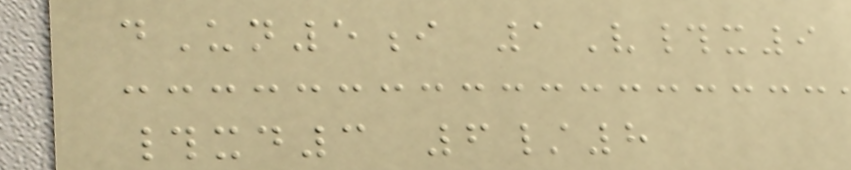dUn5i 1V#x9
#xd3 6/8
